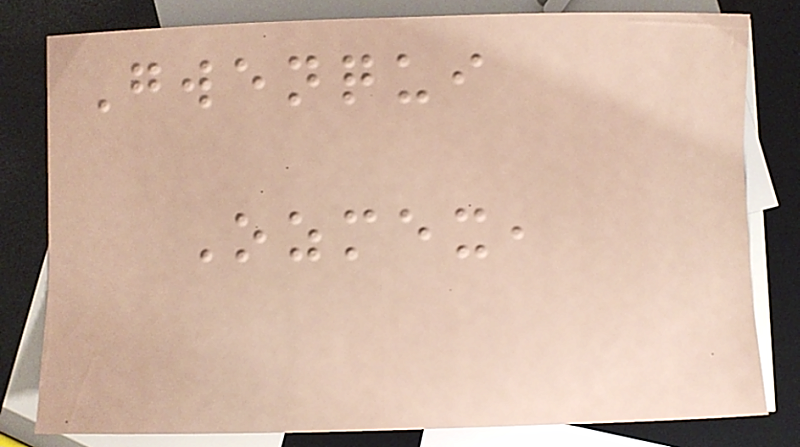Gwenqui
Ozmex,
